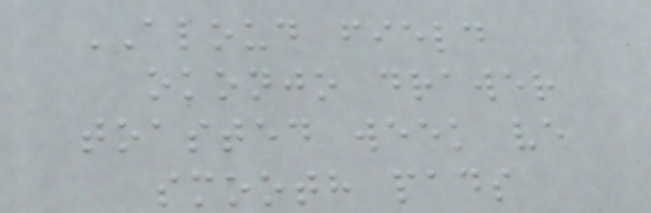ALOUD field
okonjo drawer
toasted week ve
smooth pads
